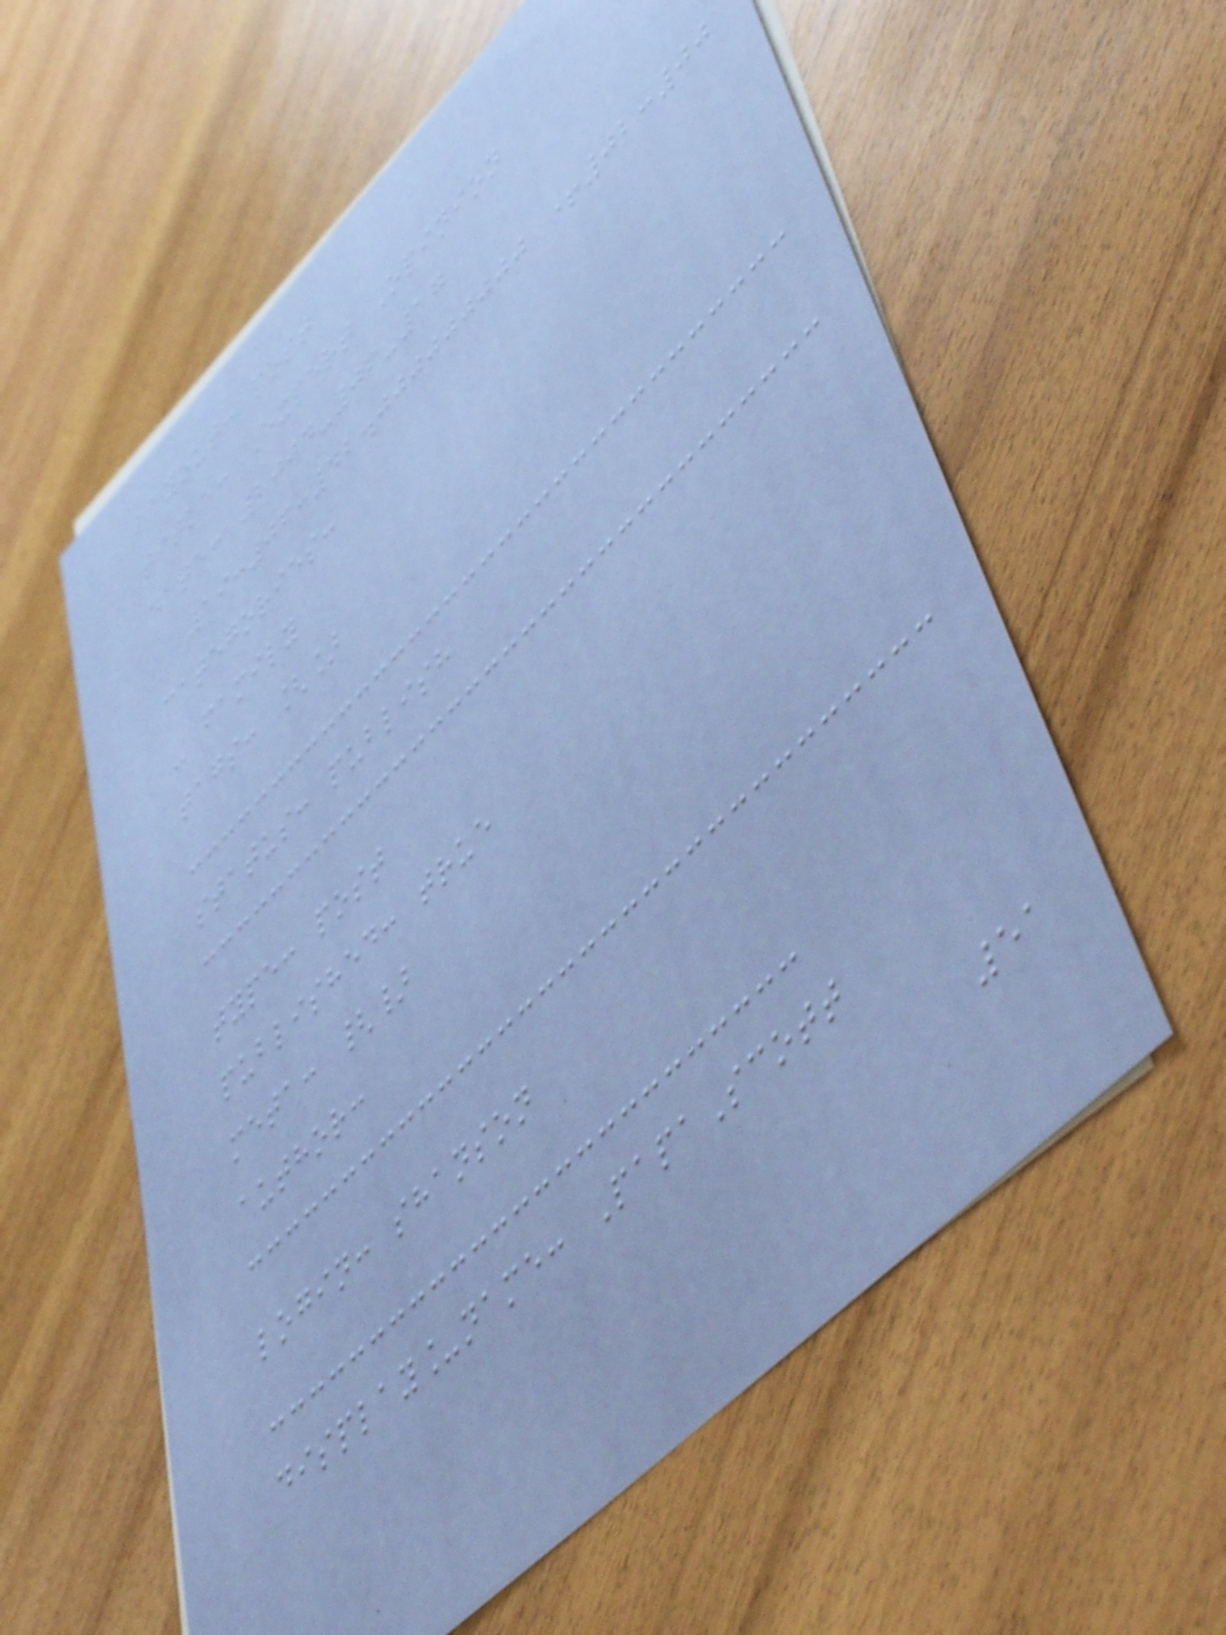layout: post
title: Expert Opinion
date: 2004-06-17
19:06:42.000000000 +02:00
categories:
- family
tags: []
status: publish
type: post
published: true
meta: {}
author:
login: shanson
display_name: PapaScott
51
